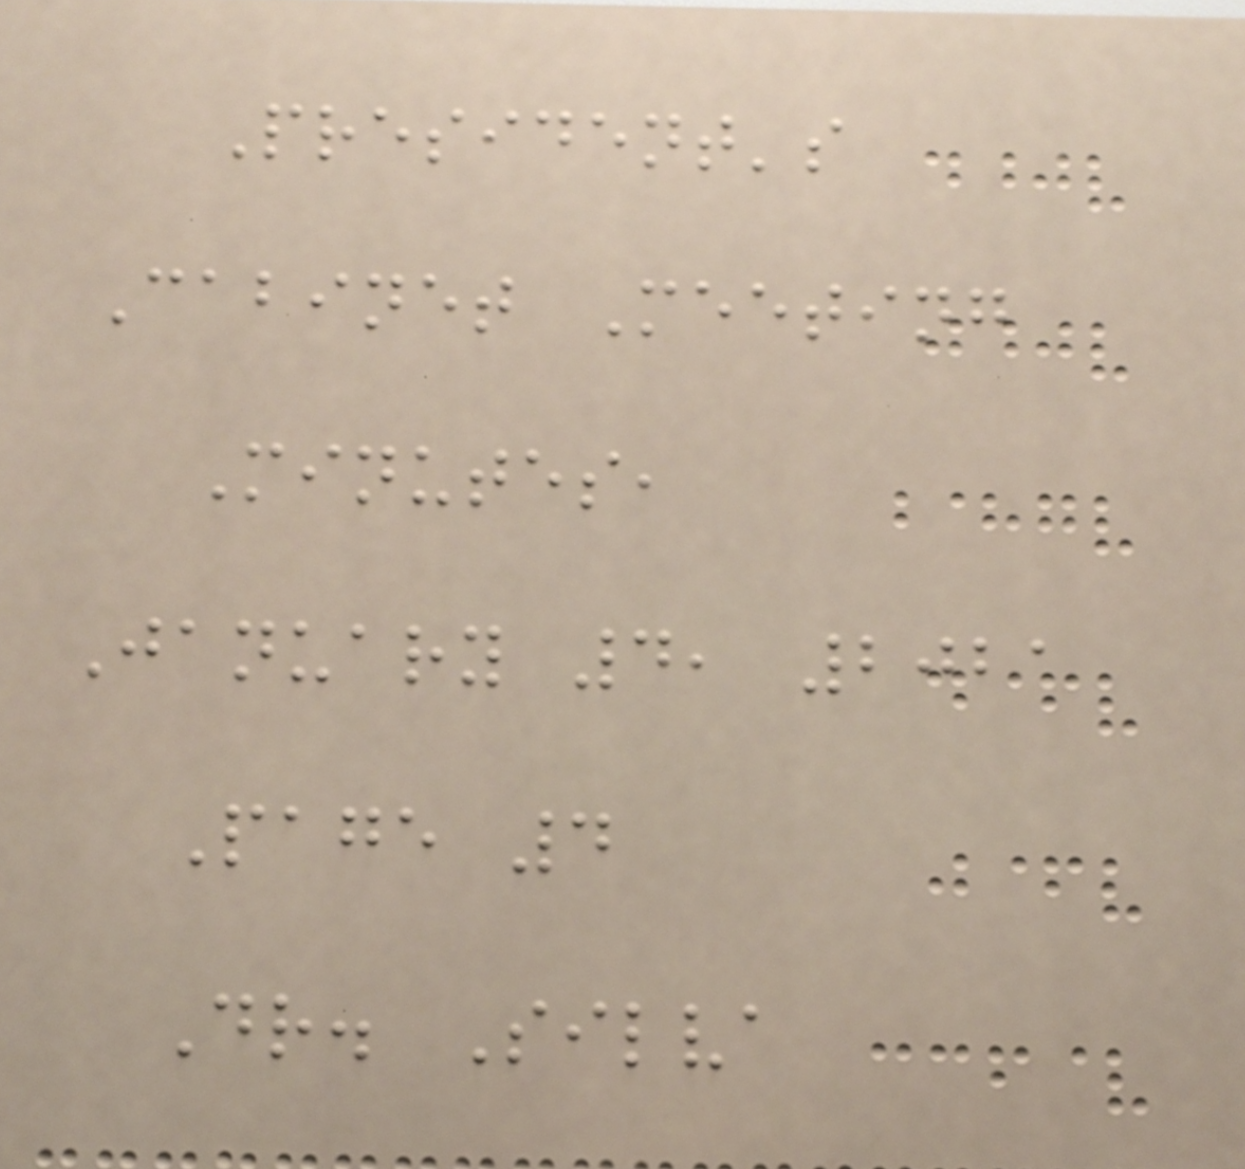President's
Cabinet Meeting
Minutes,
January 4, 2021
Page 4
Dr. Silva
